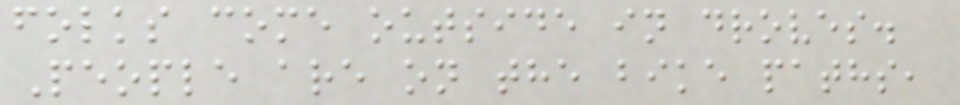folks come outside in droves.
People are on the bike paths,
